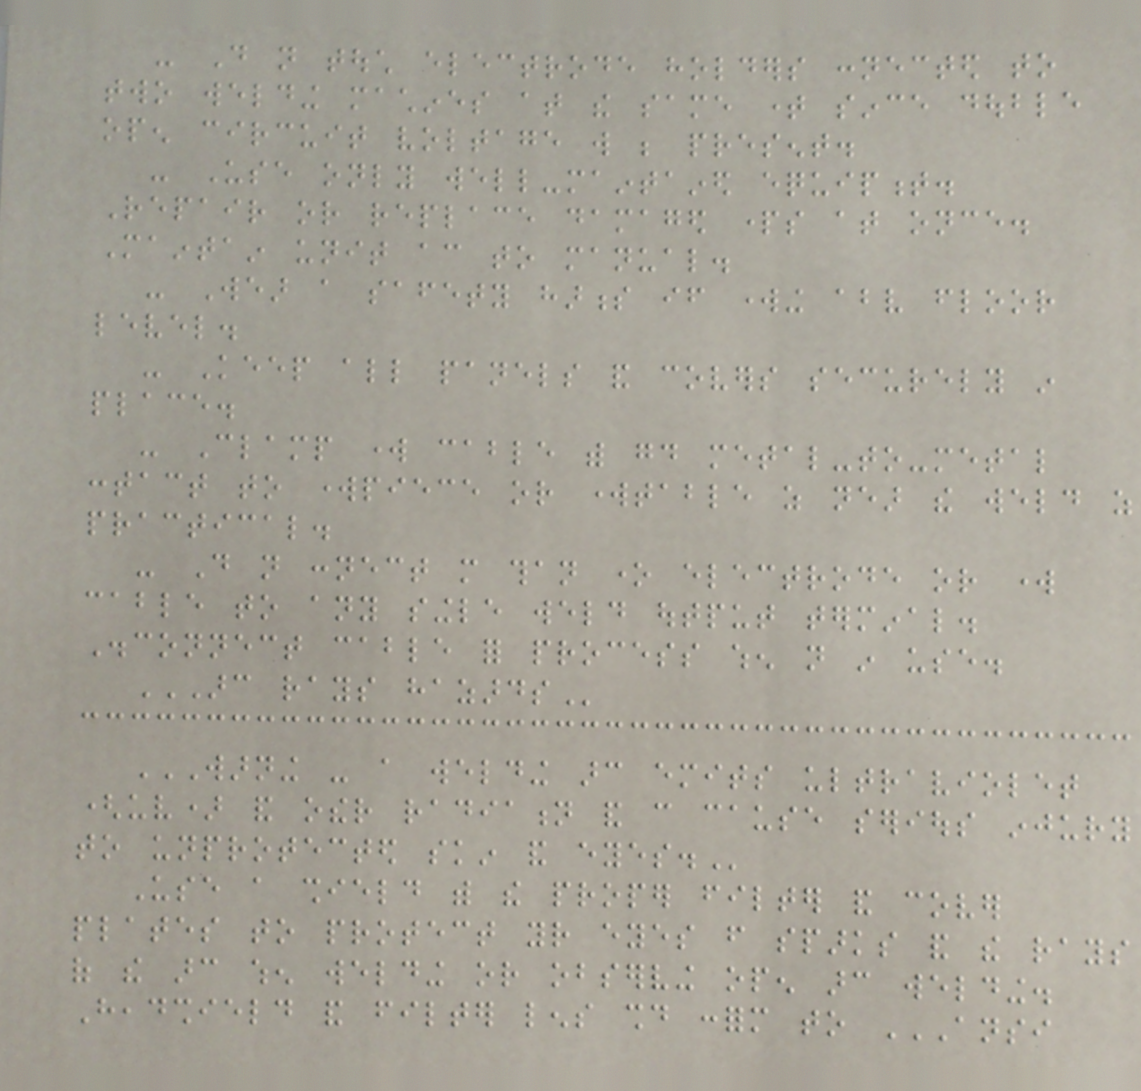- Do not touch electrode holders connected to
two welding machines at the same time since double
open circuit voltage will be present.
- Use only well-maintained equipment.
Repair or replace damaged parts at once.
Maintain unit according to manual.
- Wear a safety harness if working above floor
level.
- Keep all panels and covers securely in
place.
- Clamp work cable with good metal-to-metal
contact to workpiece or worktable as near the weld as
practical.
- Do not connect more than one electrode or work
cable to any single weld output terminal.
Disconnect cable for process when not in use.
ARC RAYS HAZARDS
WARNING - A WELDING ARC EMITS ULTRAVIOLET
(UV) AND OTHER RADIATION AND CAN CAUSE SERIOUS INJURY
TO UNPROTECTED SKIN AND EYES.
Use a shield with the proper filter and cover
plates to protect your eyes from sparks and the rays
of the arc when welding or observing open arc welding.
Headshield and filter lens should conform to ANSI
